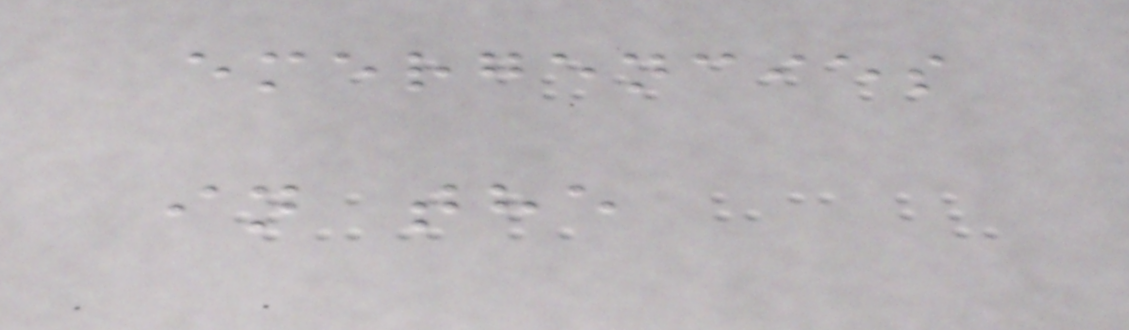emergencies
in the
